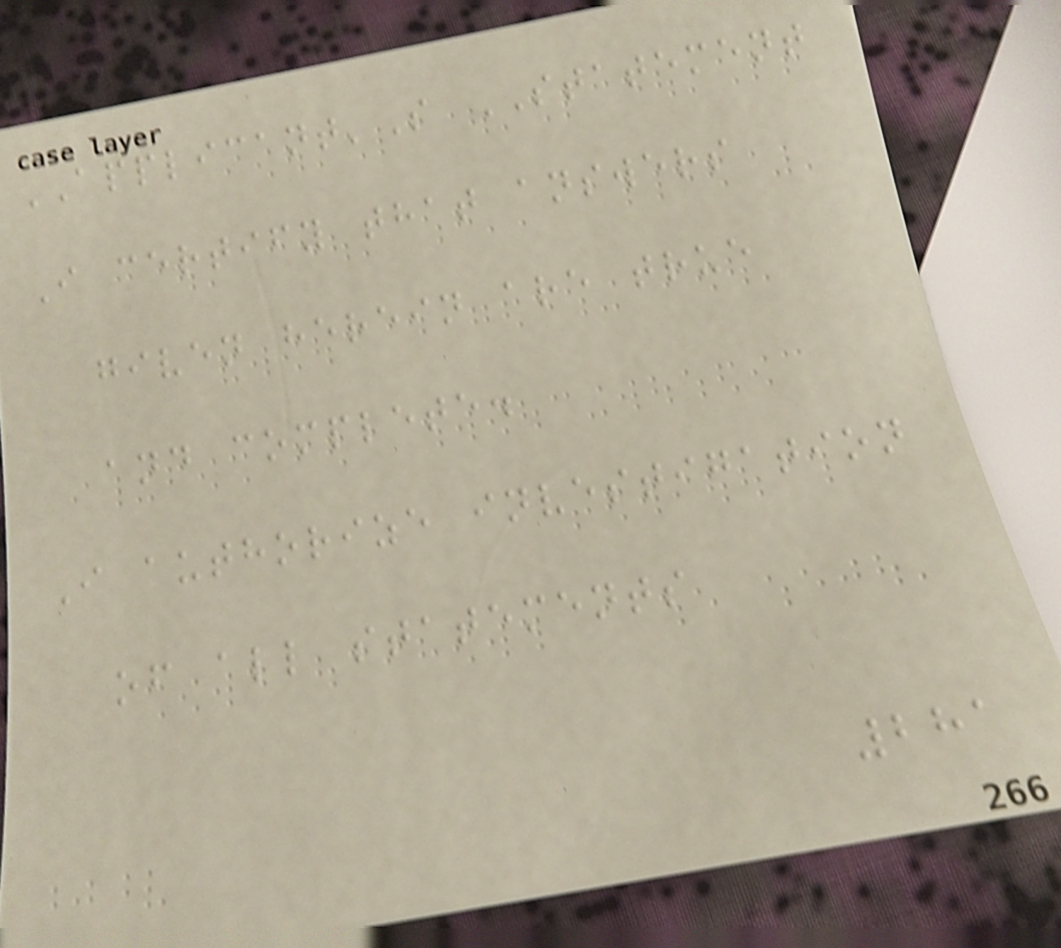APPLICANT'S STATEMENT
I certify that answers
given herein are true
and complete.
I authorize investigation
of all statements
281
